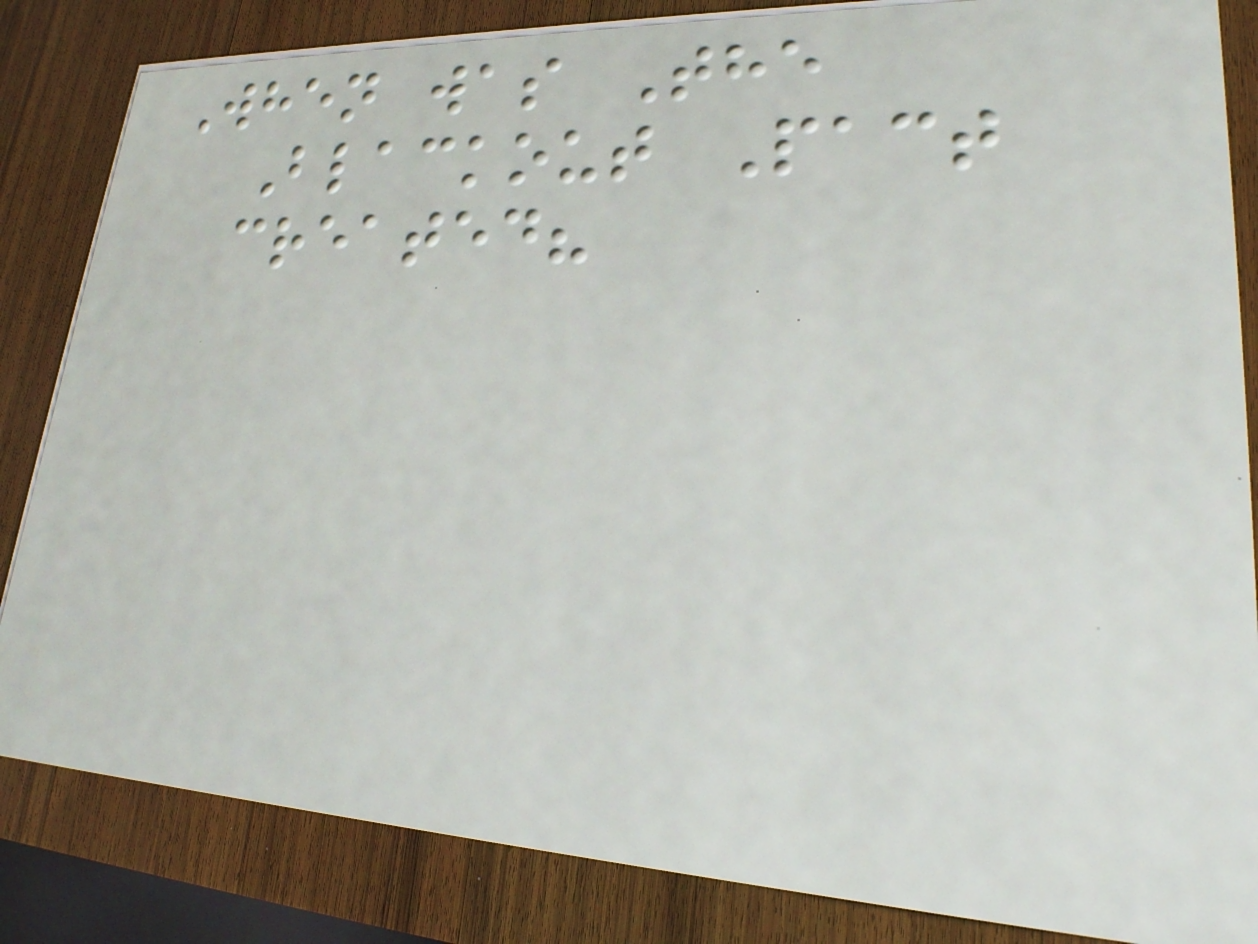When was The
Blackout Pact
created?
